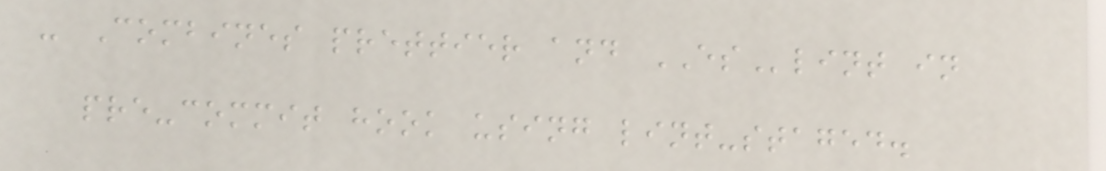- Combines prettier and ESlint in
pre-commit hook using lint-staged.
